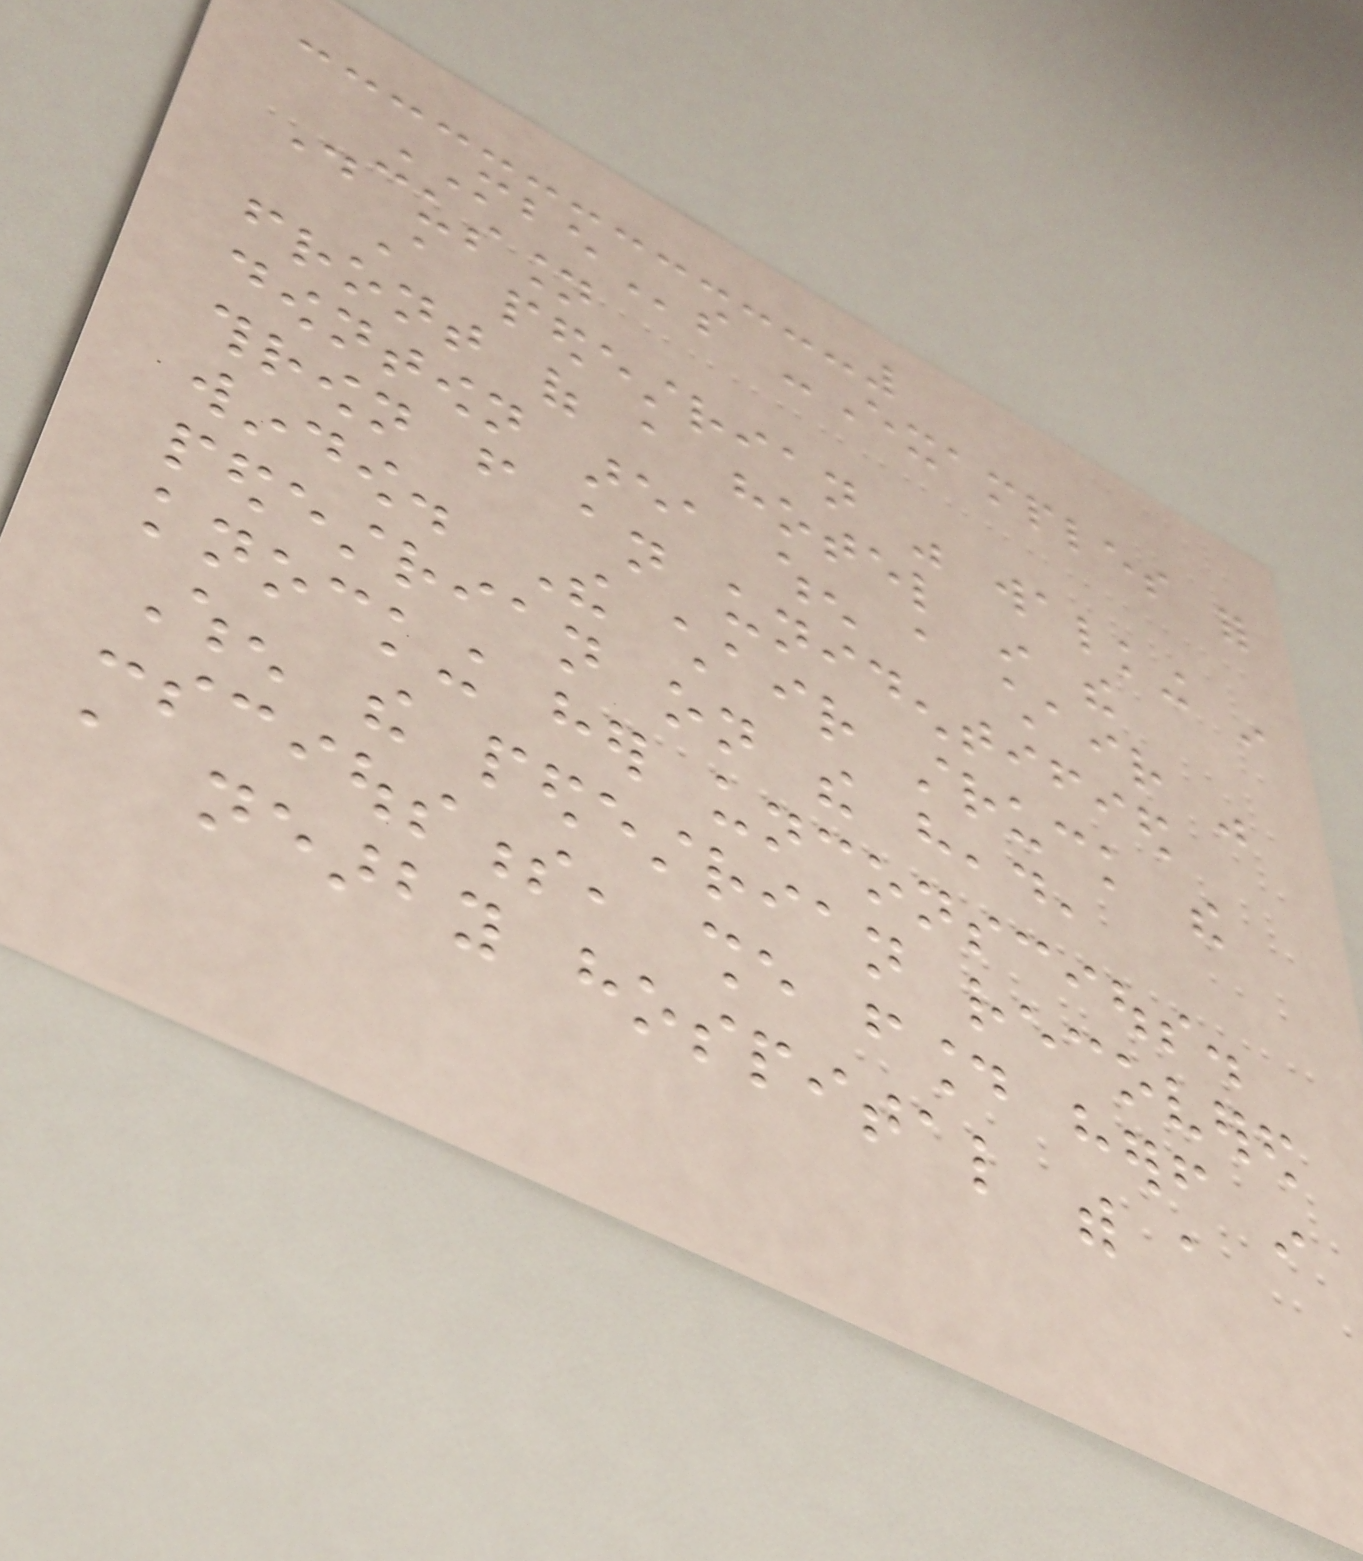MBEs -Examples for
Discussion
A pedestrian was walking in
front of a hotel in the
downtown area when a chair was
thrown from an unidentified
window. The chair struck the
pedestrian on the head,
knocking her unconscious.
When the pedestrian recovered
consciousness, she found herself in
a nearby hospital with a
